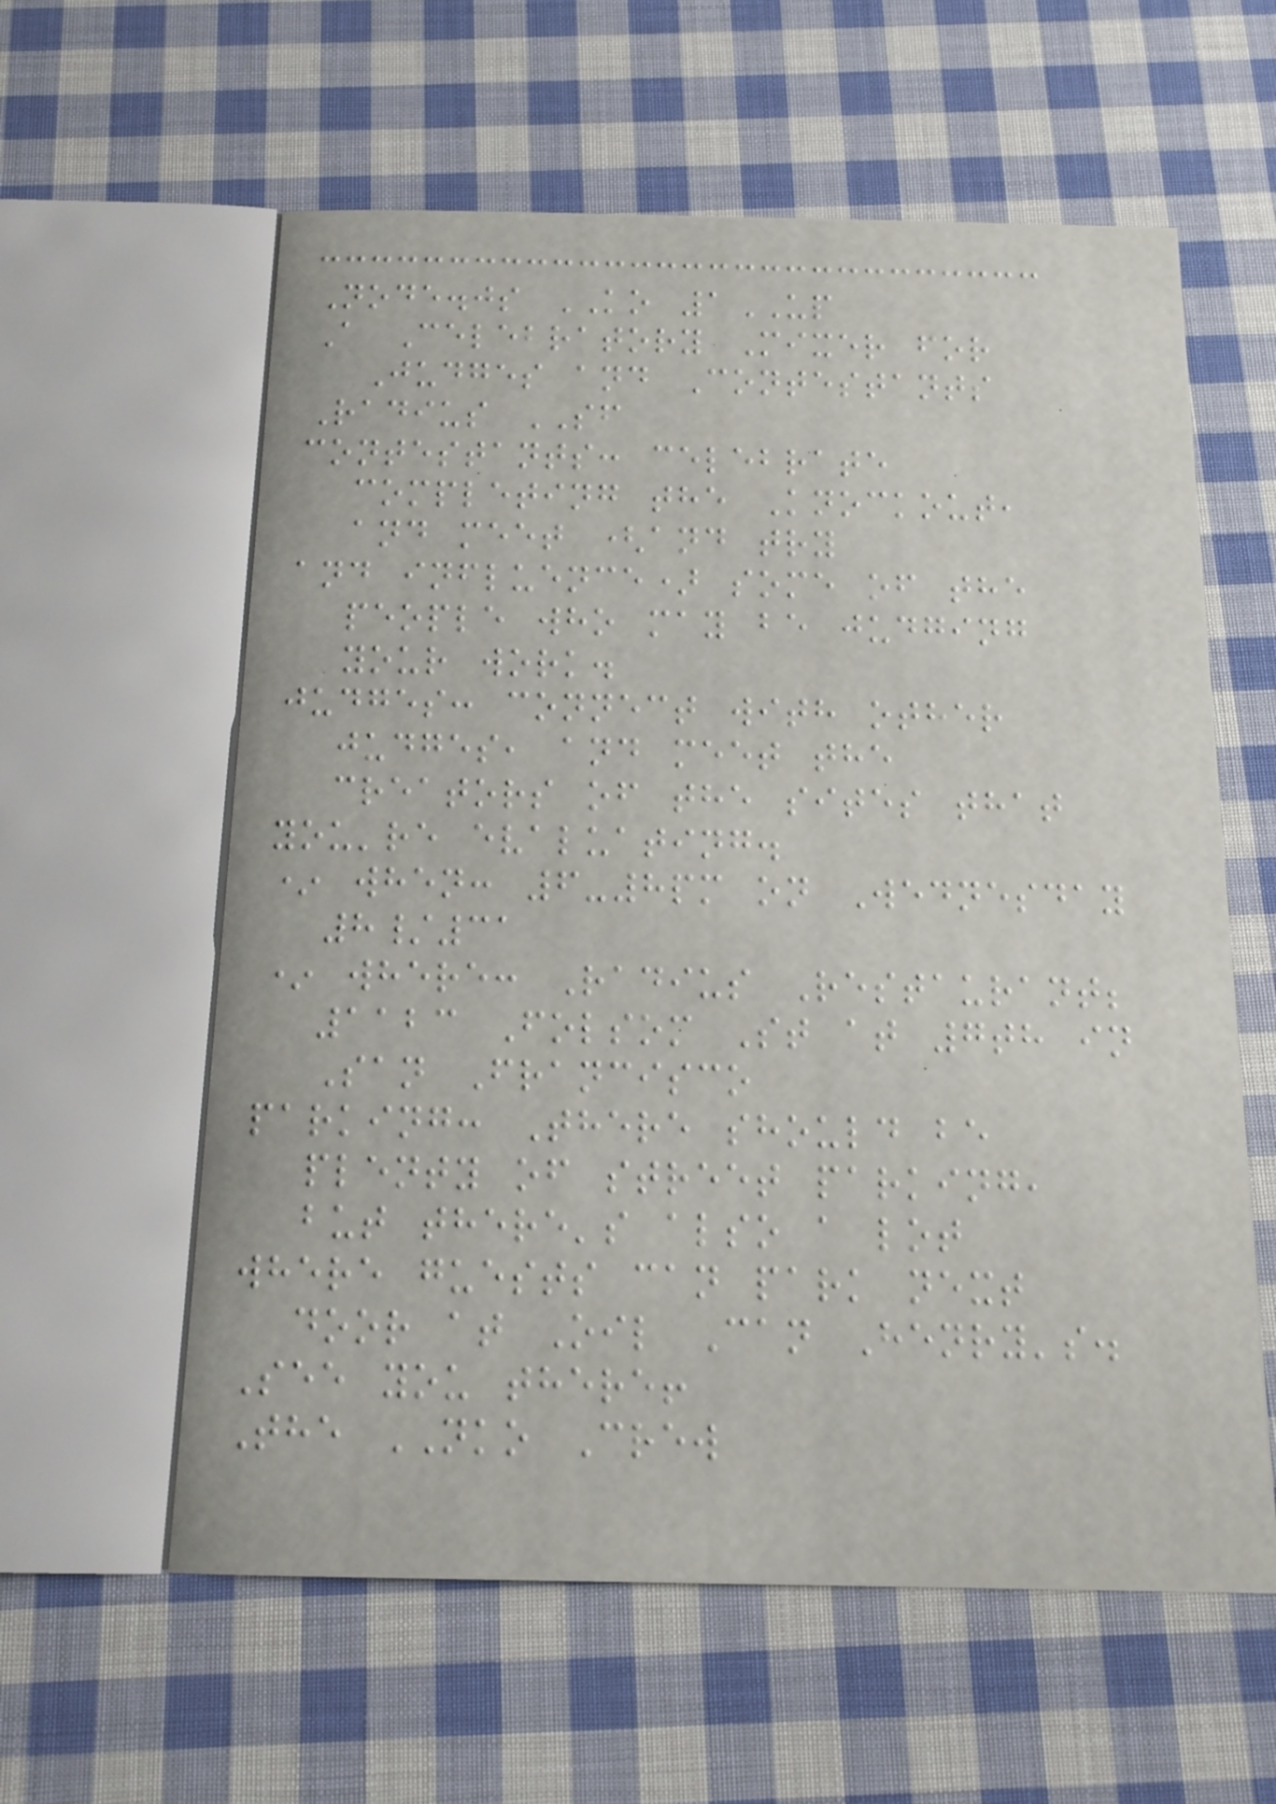Node.js KO 1UP
A Celebratory Mixer for
Judges and Contestants
Radius SF
contestants: celebrate
completing the Knockout,
and meet (and try
and influence) some of the
people who may be judging
your work.
judges: connect with other
judges, and meet the
creators of the sites that
you're evaluating.
* when: 6-8pm on Wednesday
8/31
* where: Radius Restaurant;
1123 Folsom St at 7th in
San Francisco
parking: There should be
plenty of street parking,
but there's also a lot
where guests can park next
door at Oil Can Henry's.
See you there!
The NKO Crew
